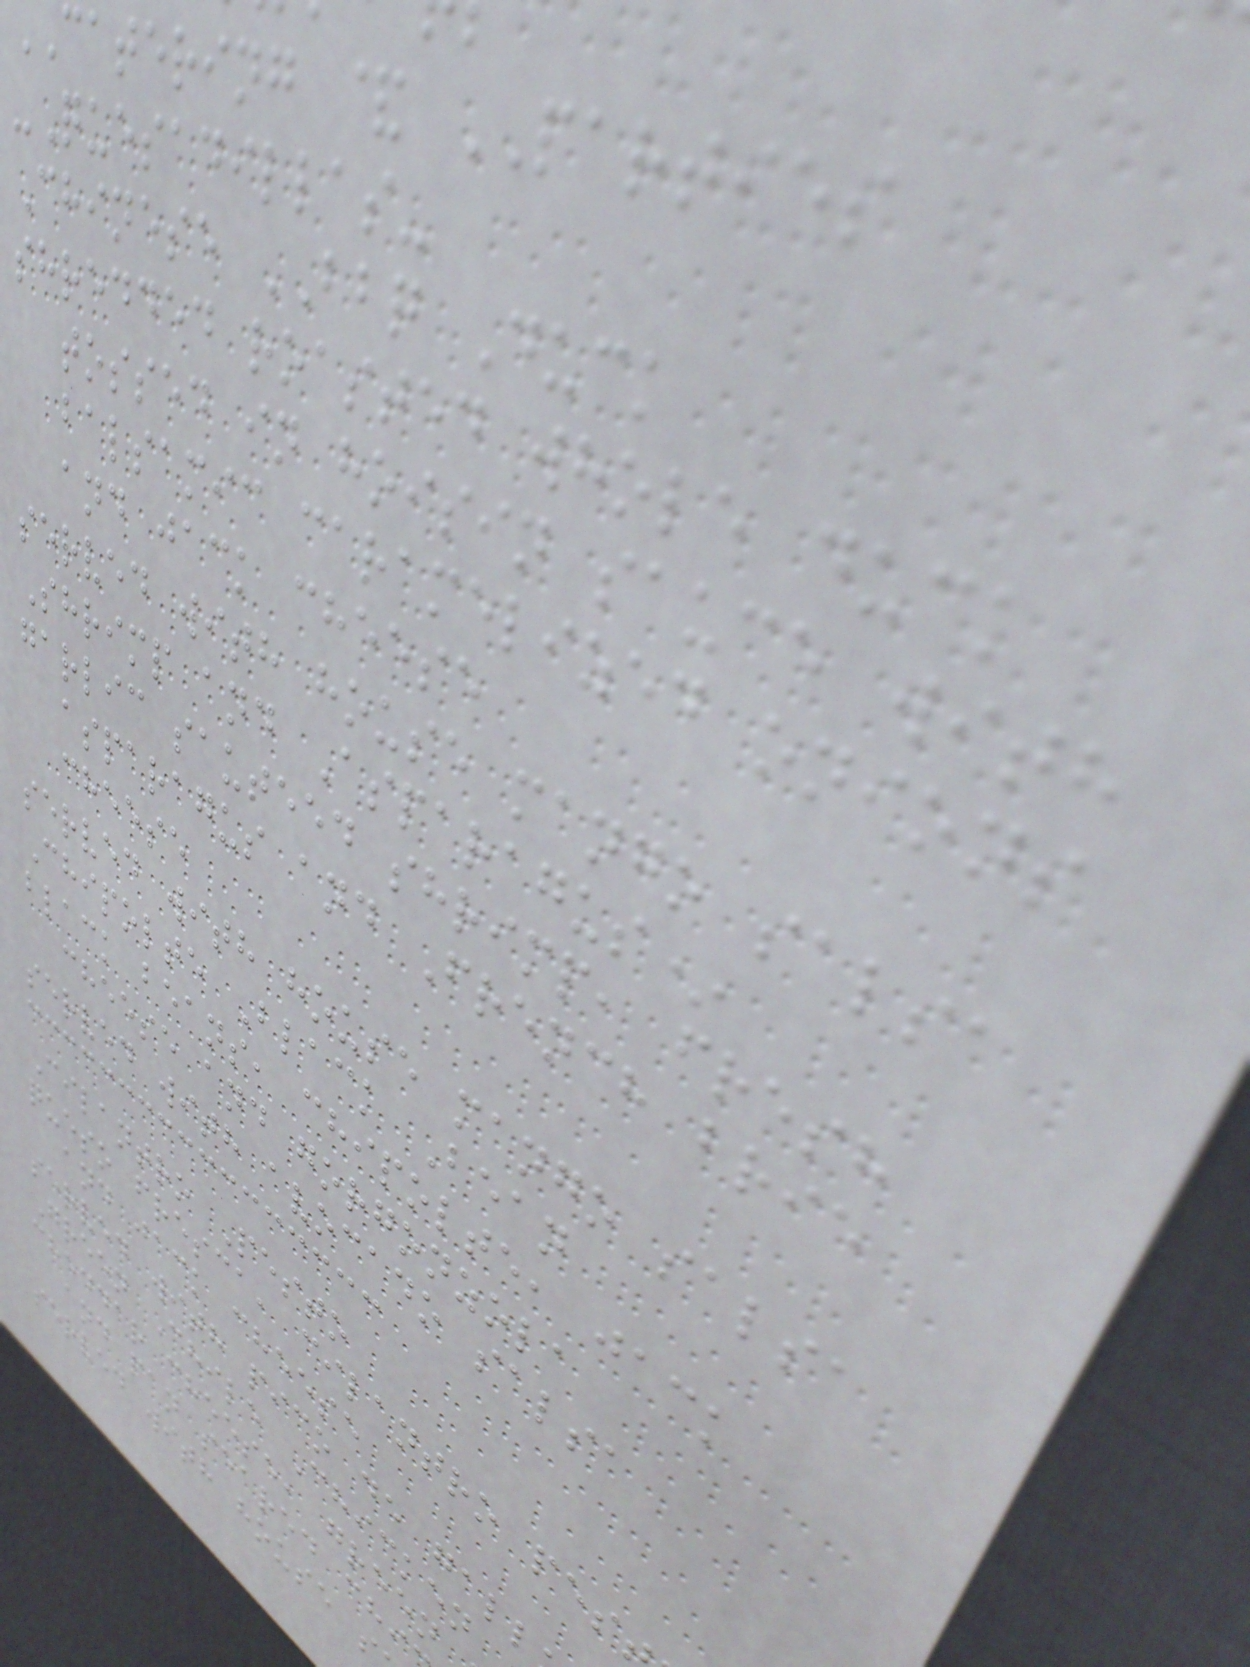catering & PARTIES
-Quesadillas-
Chinese BBQ Duck
shredded roasted whole duck
tossed in hoisin sauce with
balsamic caramelized onions
and jack cheese
served with house mango salsa
Shrimp and Asparagus*
garlic sauteed shrimp, fresh
asparagus and French brie
cheese
served with house mango salsa
Chipolte Black Bean
black beans, chipolte, jack
cheese and gorgonzola
served with avocado salsa
Cilantro Pesto
queso fresca, cilantro pes
and jack cheese
served with pico de gall
Green Chile Chicken
cheddar cheese, green
and pan seared chi
served with house s
